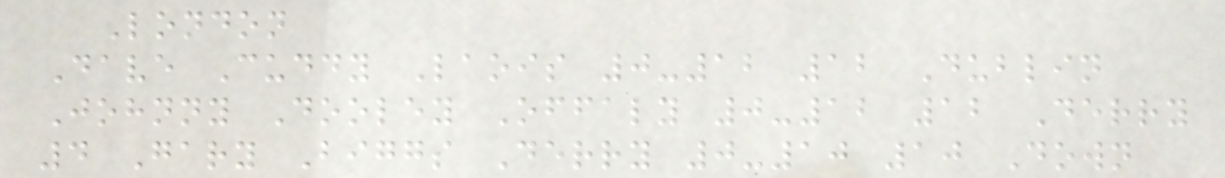London
Dave Cuddy Laois 0-12 12 Dublin
Johnny Dooley Offaly 0-12 12 Derry
4 Gary Biggs Derry 0-10 10 Down
